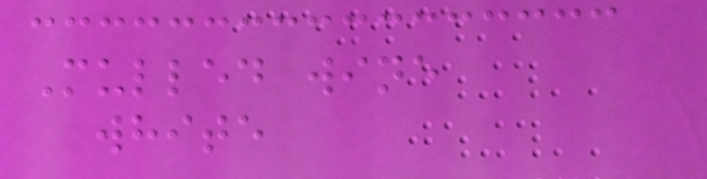Mulled wine
white
